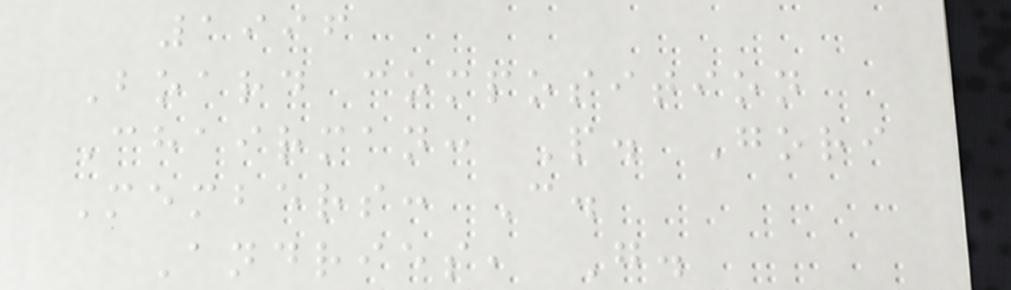1996
Board composition
Chairman: P. Gori
Members: C.
Andries, G.
